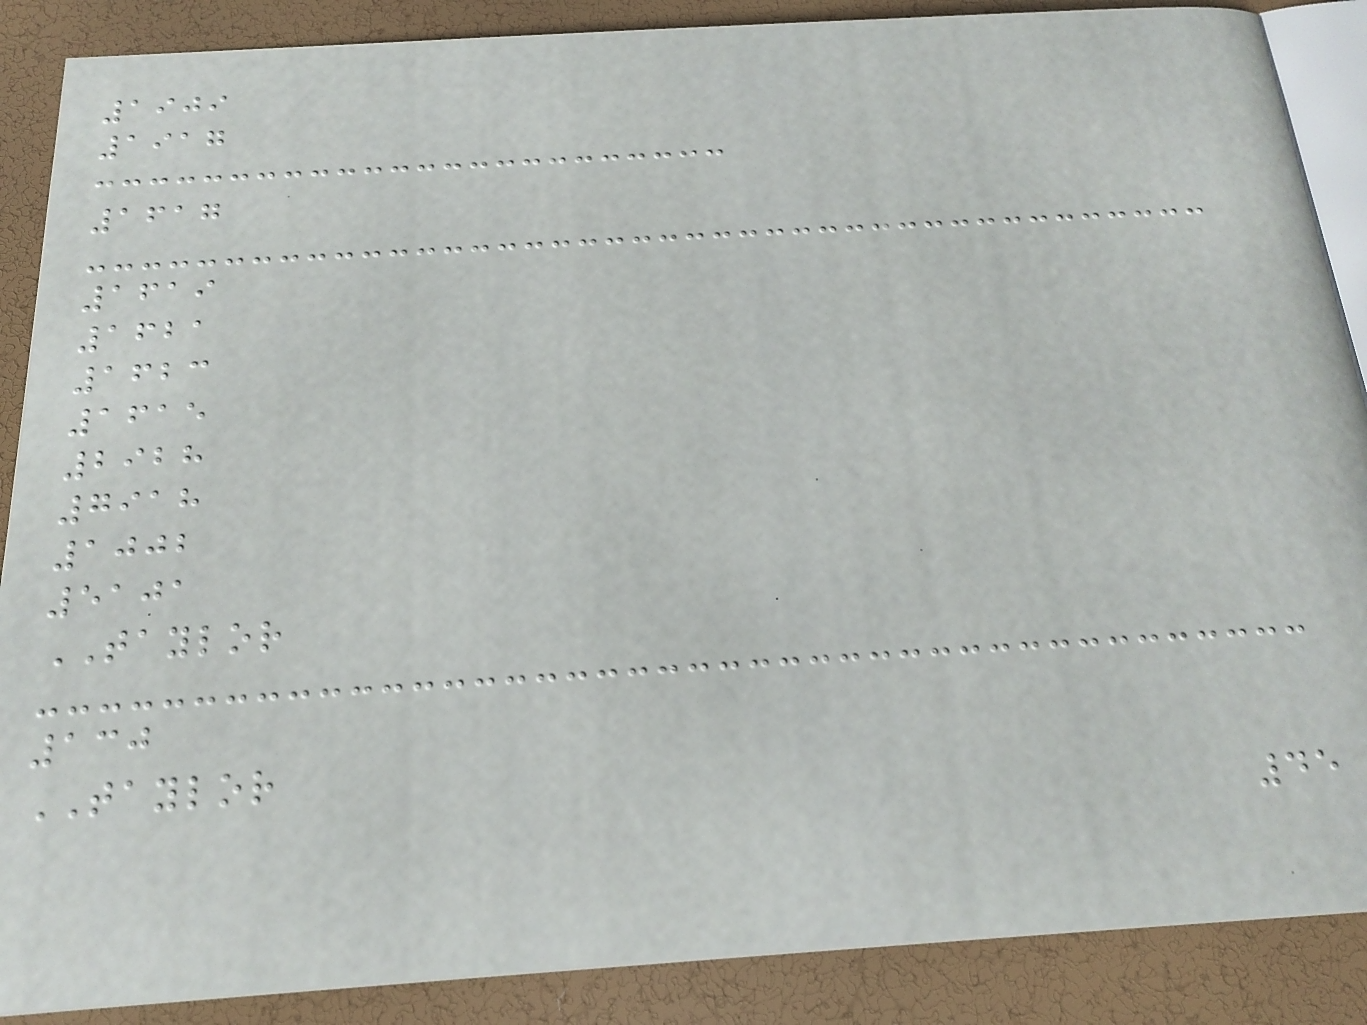1909
1917
1617
1619
1621
1623
1615
2928
7918
1002
5101
TAYLOR
130
TAYLOR
45
